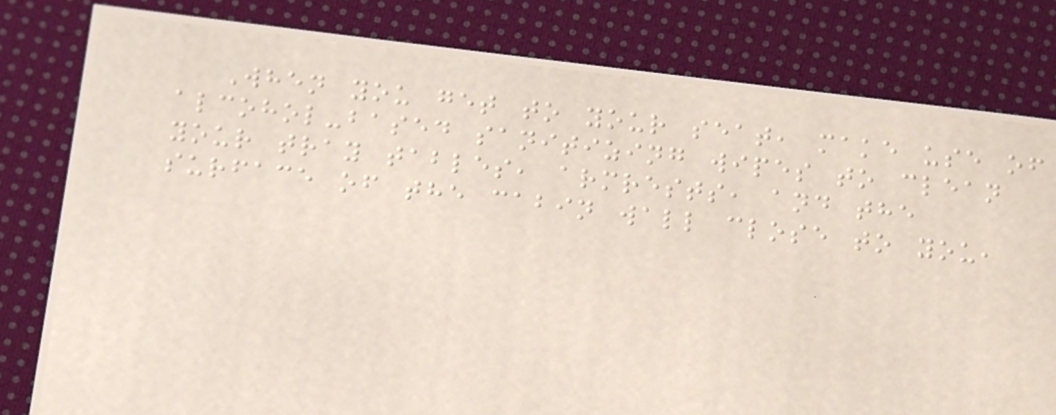When you get to your seat, make use of
alcohol-based sanitizing wipes to clean
your tray tables, armrests, and the
surface of the cabin wall close to you,
